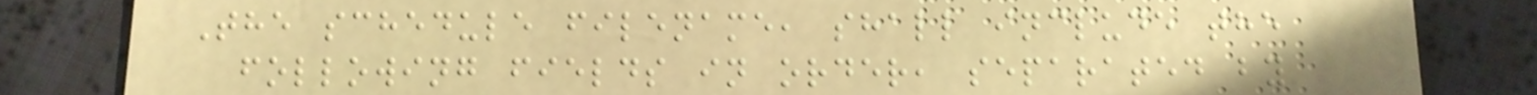The schedule filename, shall include the
following fields in order, separated by
